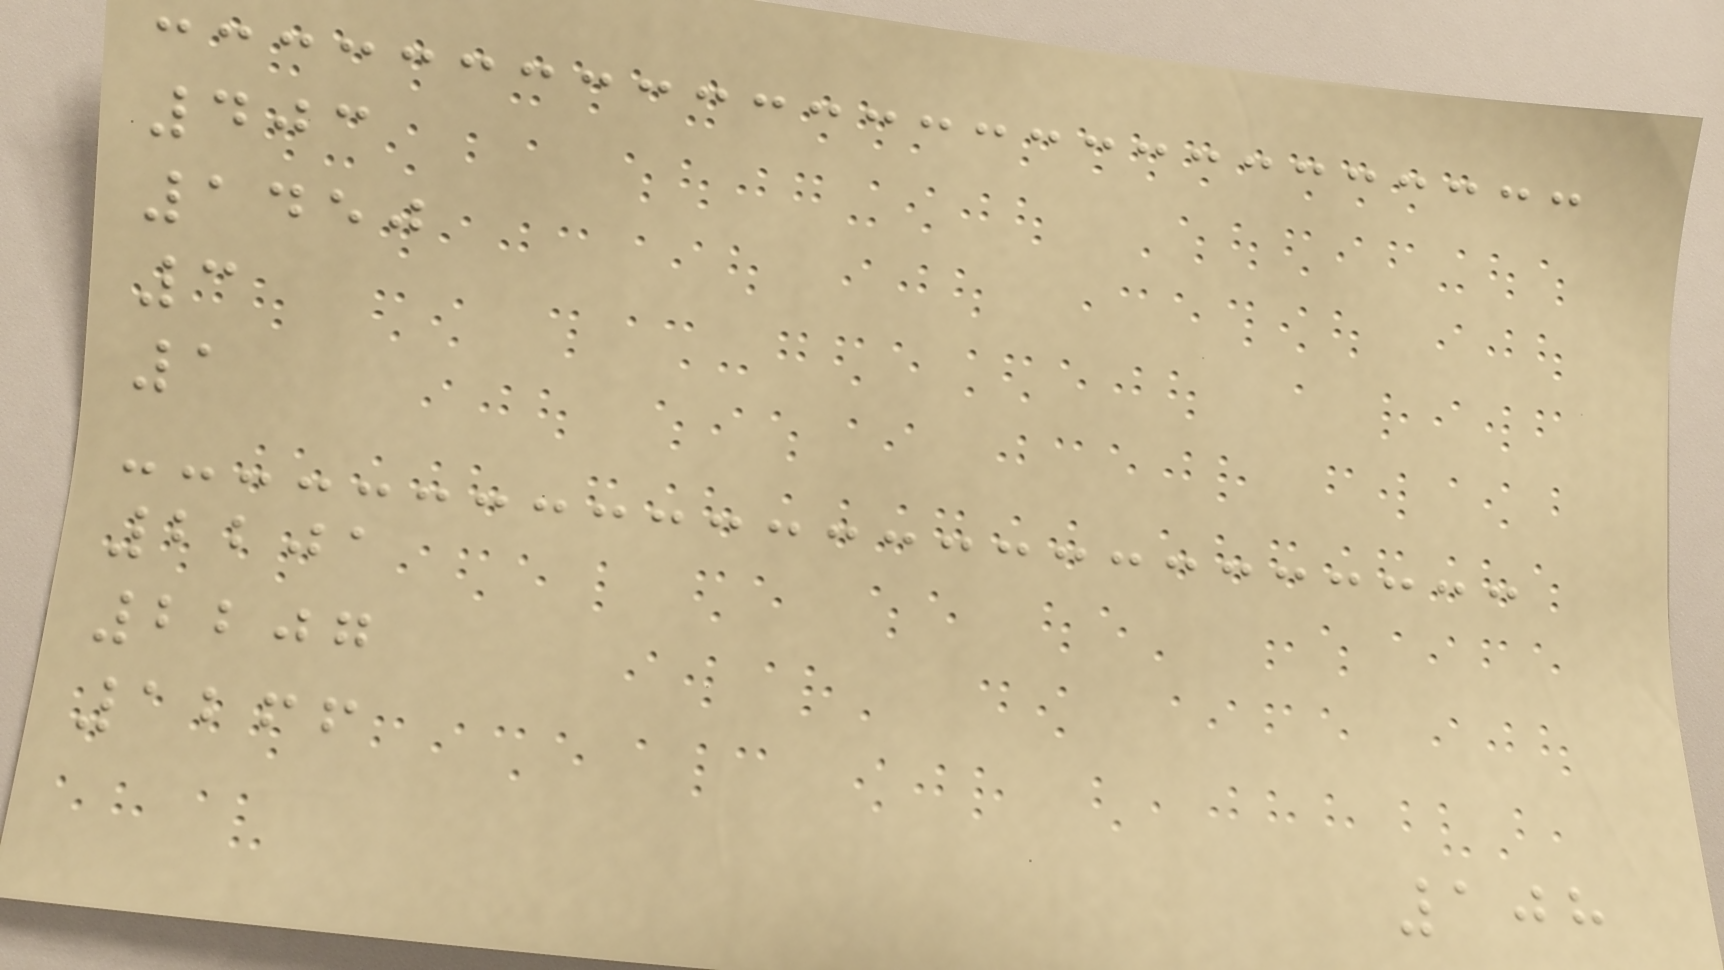403
1450
3
1
2201
2207
1266
108
